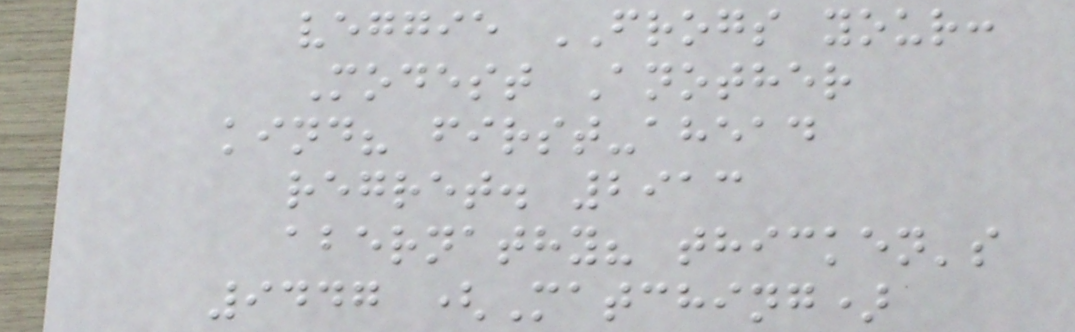veggie FROGS your:
Modest Another
kind? first-ahead
regret. 2913
abernathy? thicken's
9447 (Matching)
